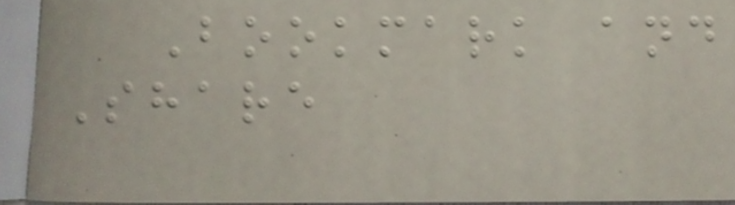Bookmark and
Share
